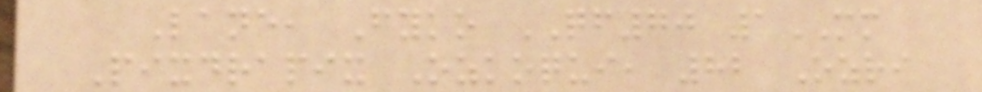Lane, Fyko QF70 1MM
Pixdrapix Ozkoqui, 82 Ozri
